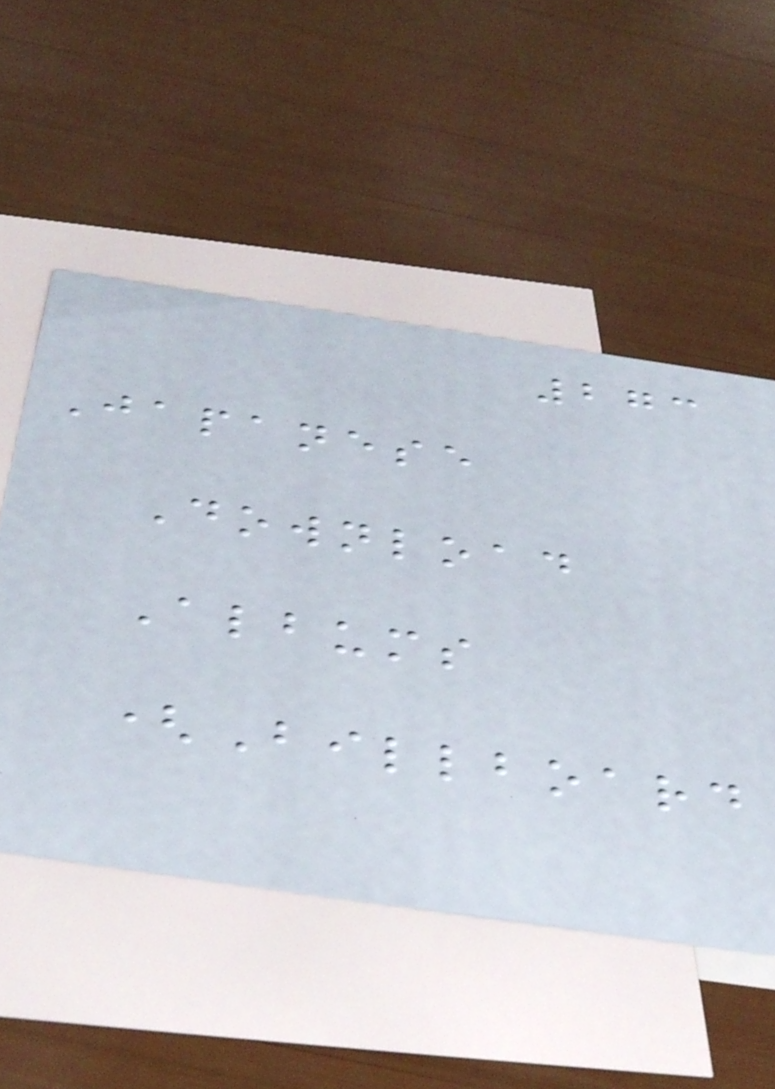273
Japanese
Download
Albums
(Billboard
